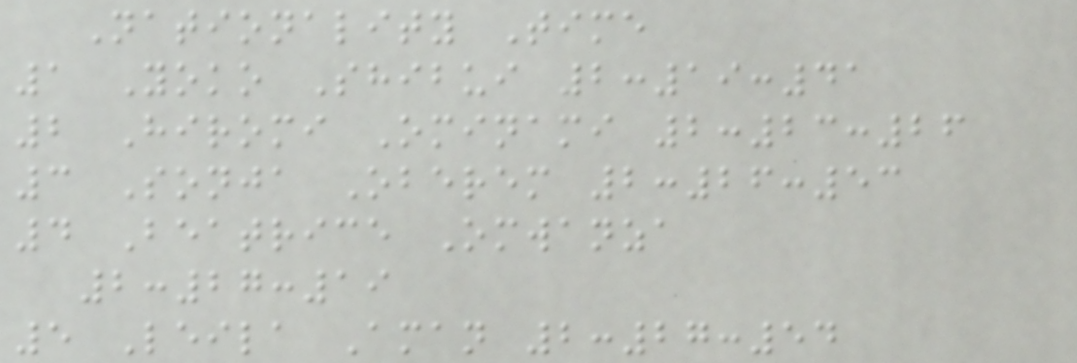Nationality Time
1 Yoko Shibui 2:19:41
2 Hiromi Ominami 2:23:26
3 Sonja Oberem 2:26:53
4 Beatrice Omwanza
2:27:19
5 Leila Aman 2:27:54
